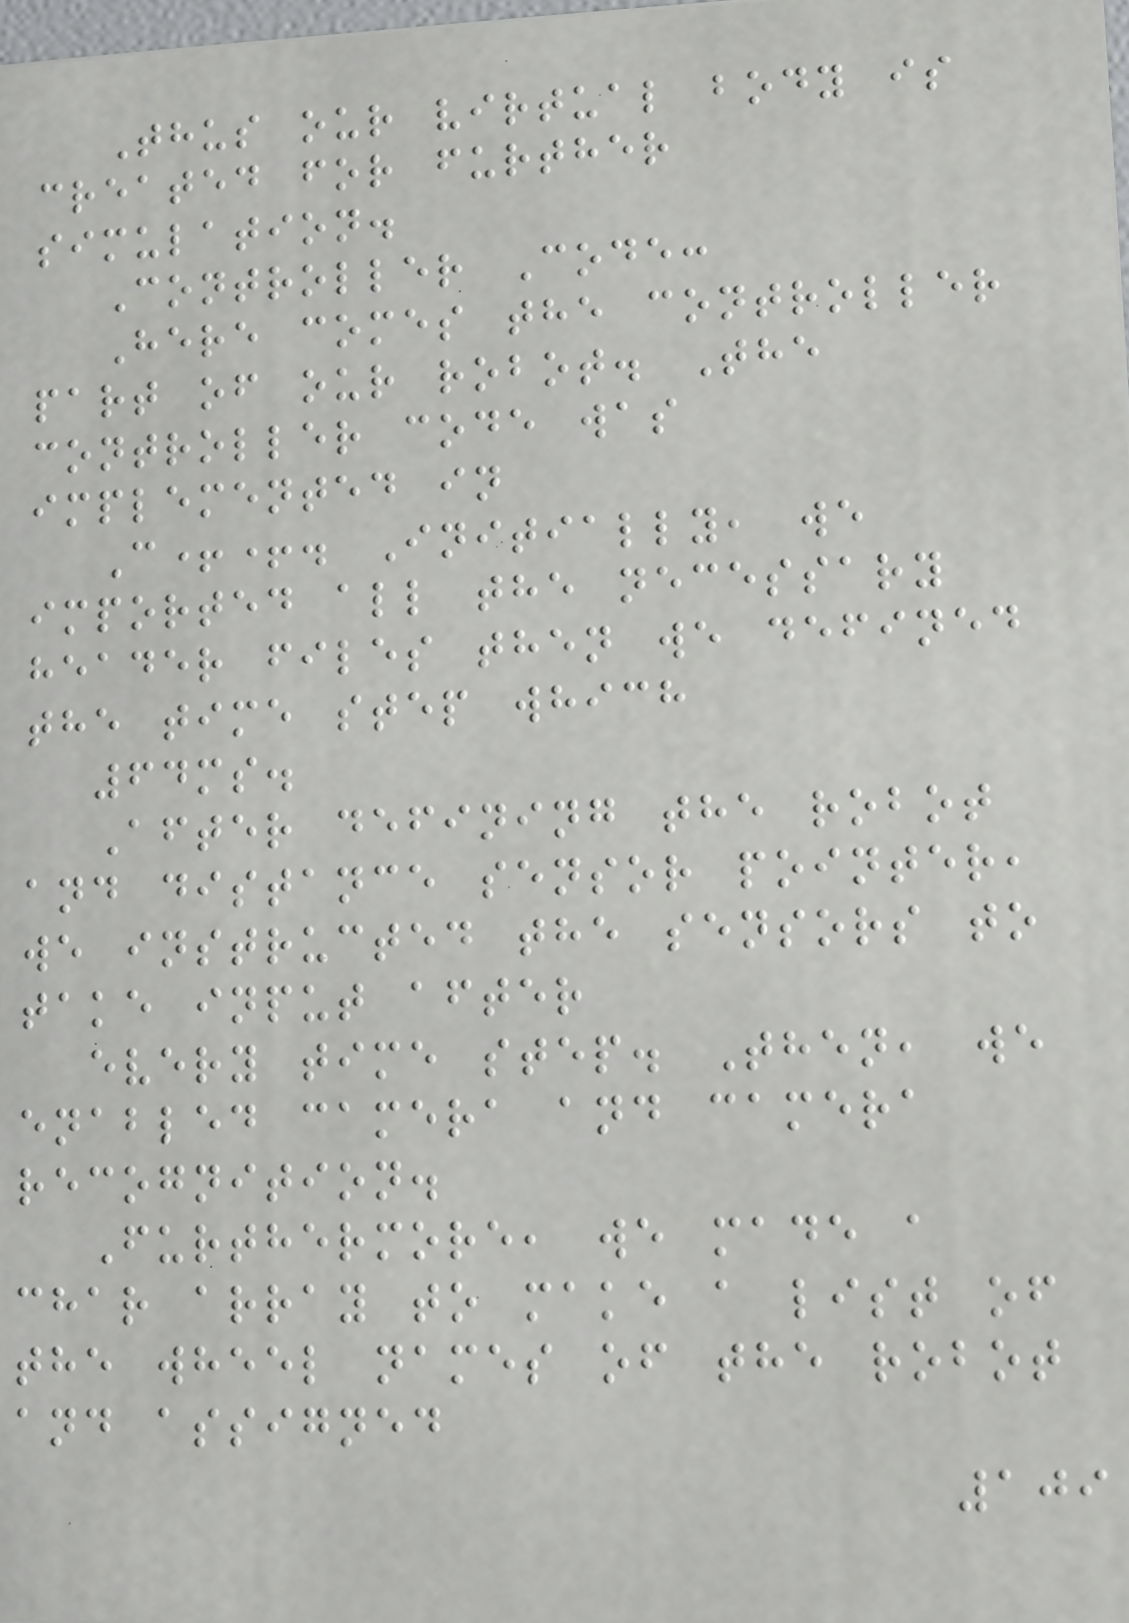Thus our virtual body is
created for further
simulation.
Controller Code:
Here comes the controller
part of our robot. The
controller code was
implemented in
C++. Initially, we
imported all the necessary
header files then we defined
the time step which
64ms.
After defining the robot
and distance sensor pointer,
we instructed the sensors to
take input after
every time step. Then, we
enabled camera and camera
recognition.
Furthermore, we made a
char array to make a list of
the wheel names of the robot
and assigned
109
